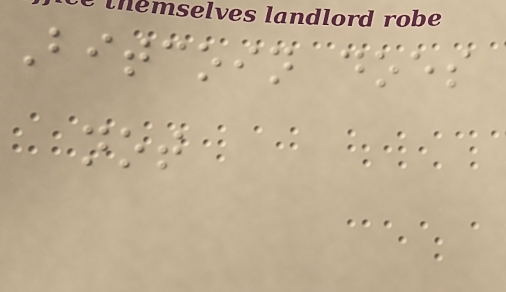Bitcoin does
not
